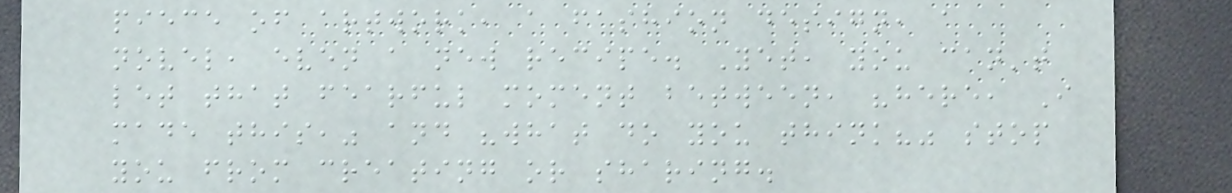piece of artwork, a fashion design, a
novel, even a new recipe. Yet, you can't
let that fearful moment between, "here, I
made this," and "what do you think?" stop
you from creating or sharing.
